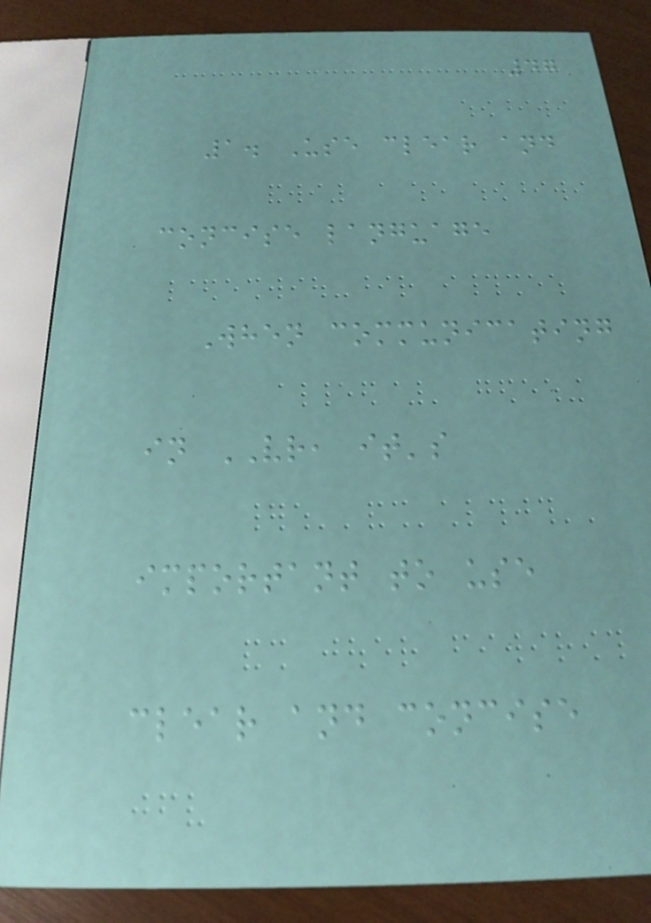47
1. Use clear and
concise language
When communicating
in VR, it's
important to use
clear and concise
